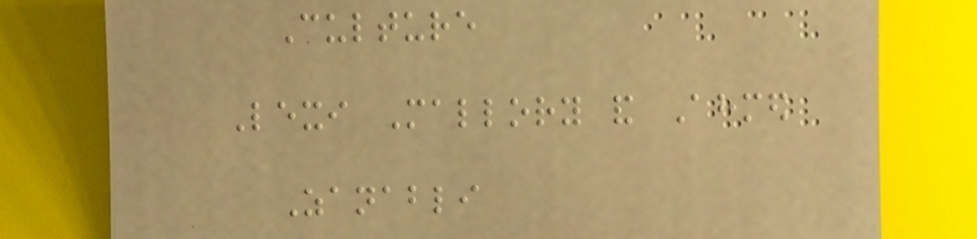Culture
Lexi Mallory and Ahmed
Zanabli
